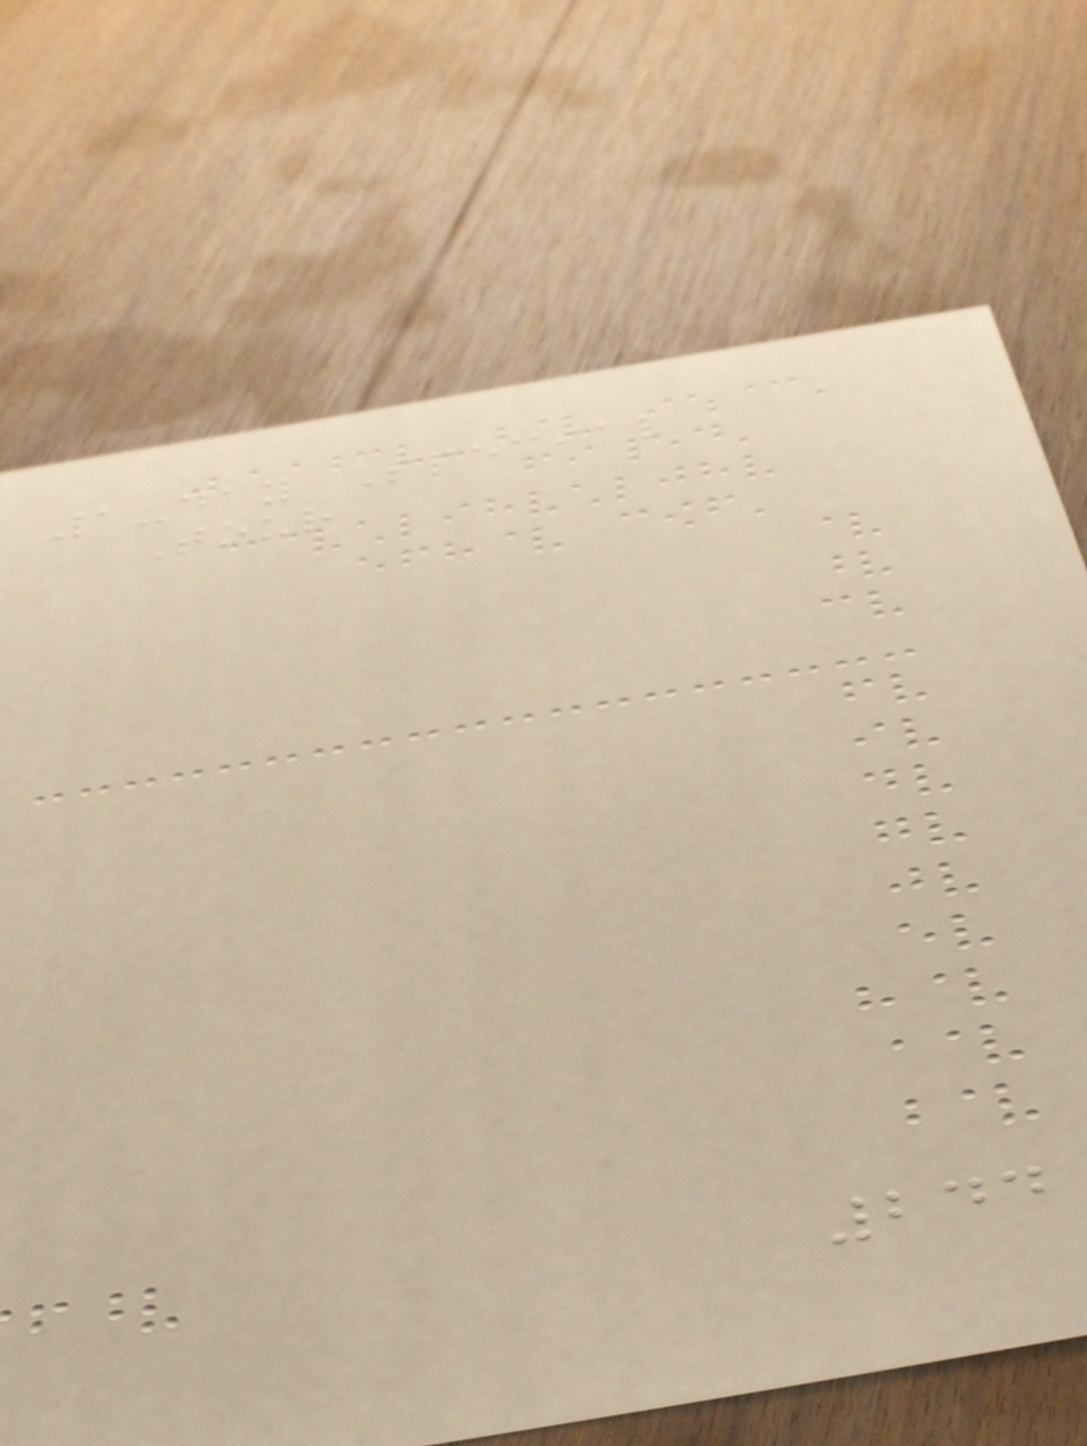1-day Special
Tour
244
